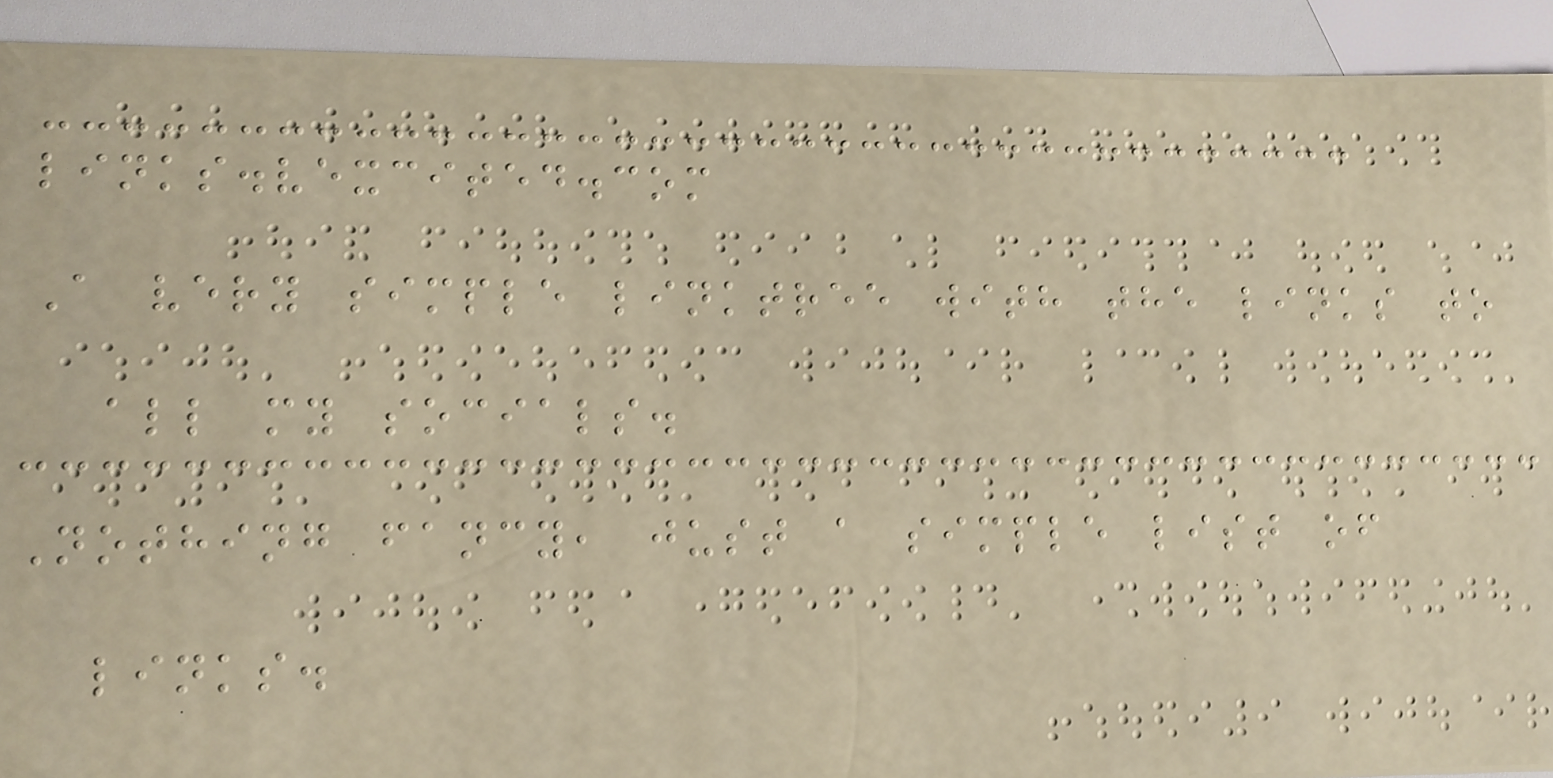links.vexcited.com
A very simple linktree with the links to
all my socials.
Nothing fancy, just a simple list of
links.
